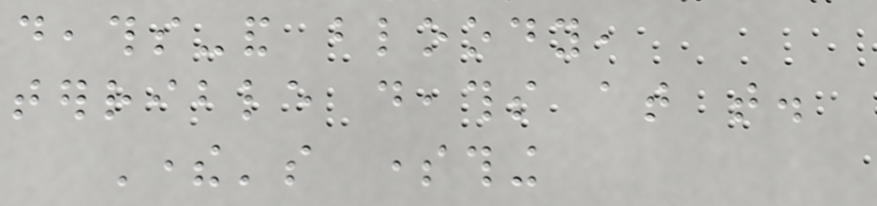deaths-and bloody,
terrible deaths at that.
There's something
